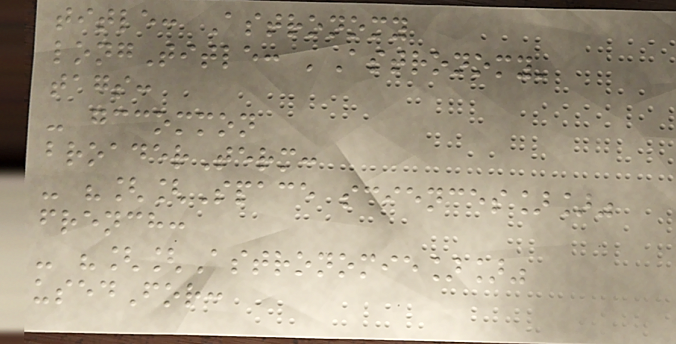title: Astronomy
longTitle: 'Astronomy'
tags:
- gccommon
broaderTerm:
- "[[Space sciences]]"
french:
- "[[Astronomie]]"
usedFor:
